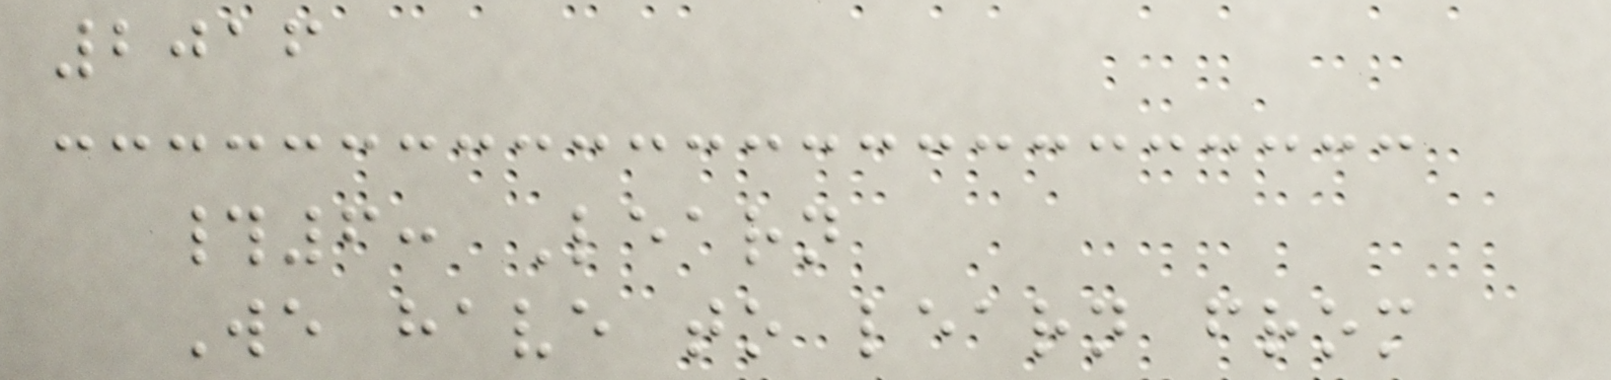2016
#6: Learn
We have to learn from
